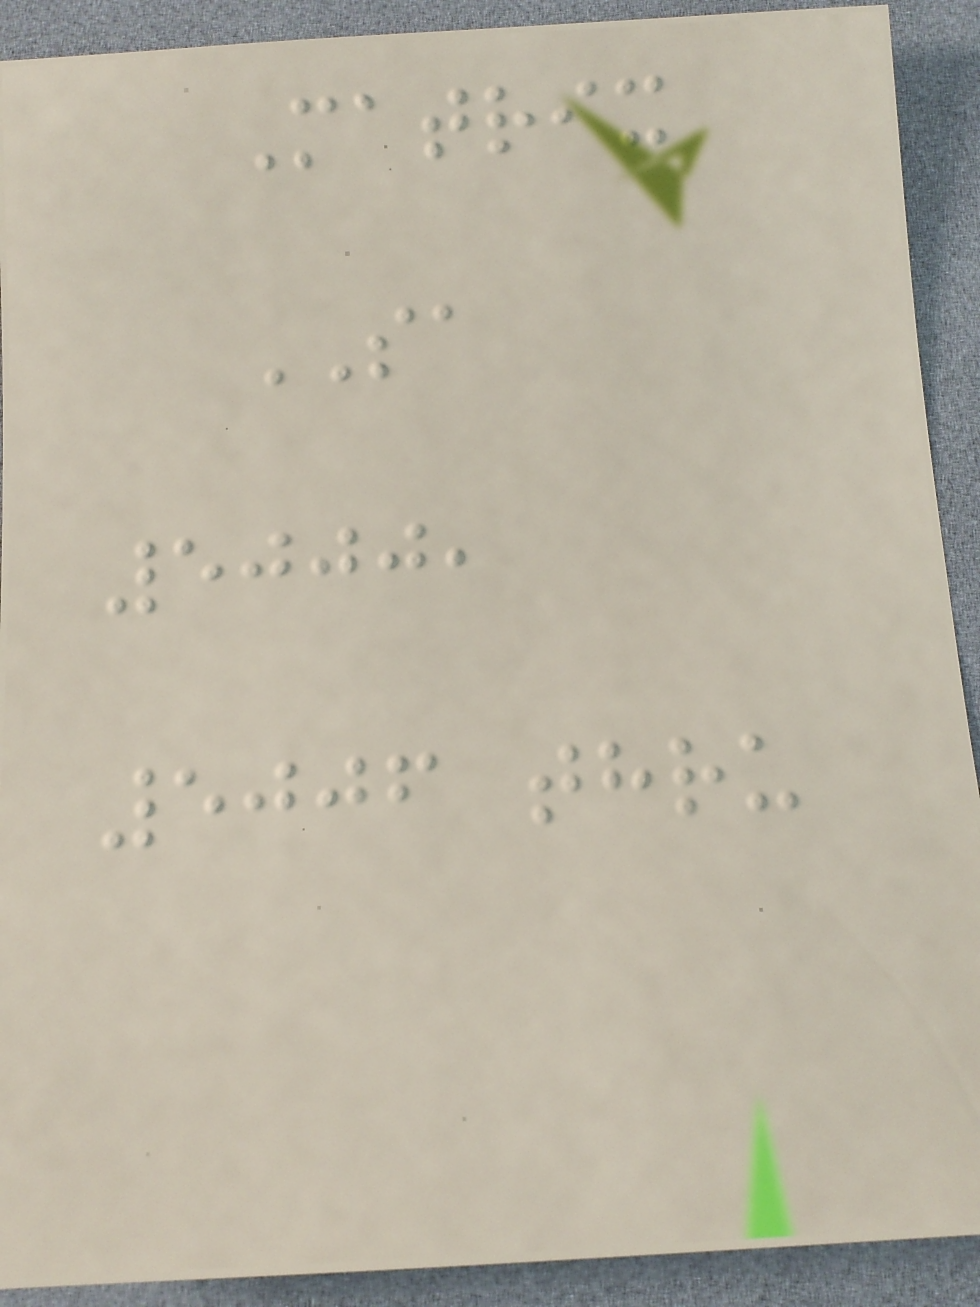Matrix
SA
5000,
5006 thru
